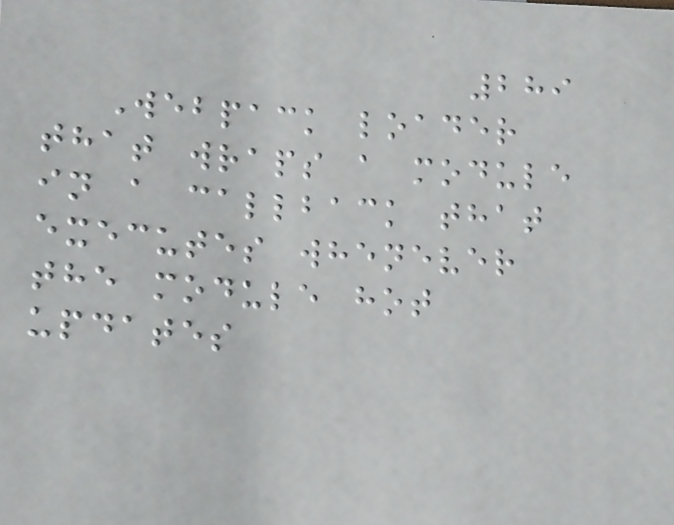289
Webpack loader
that wraps a module
in a callback that
executes whenever
the module hot
updates
